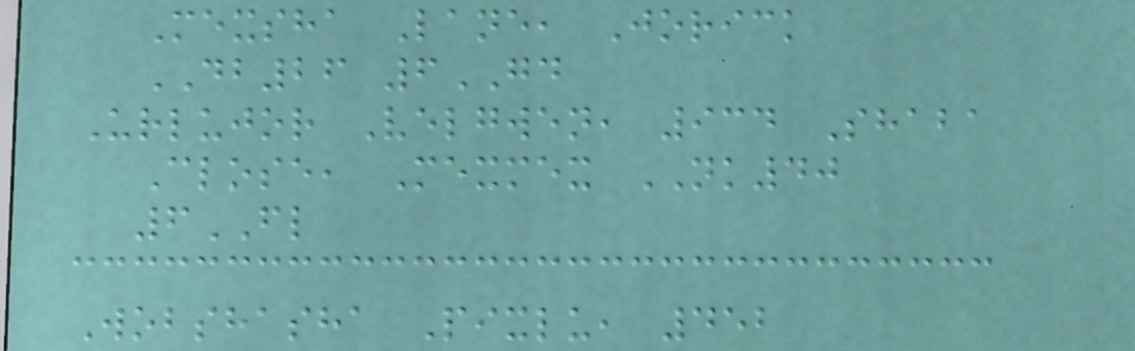Mexsha Lane, Jorick
DB26 6GD
Urlujor Velgwen, 934 Shaba
Close, Mexmex NK40
6FL
Wobshasha Pixlu, 452
